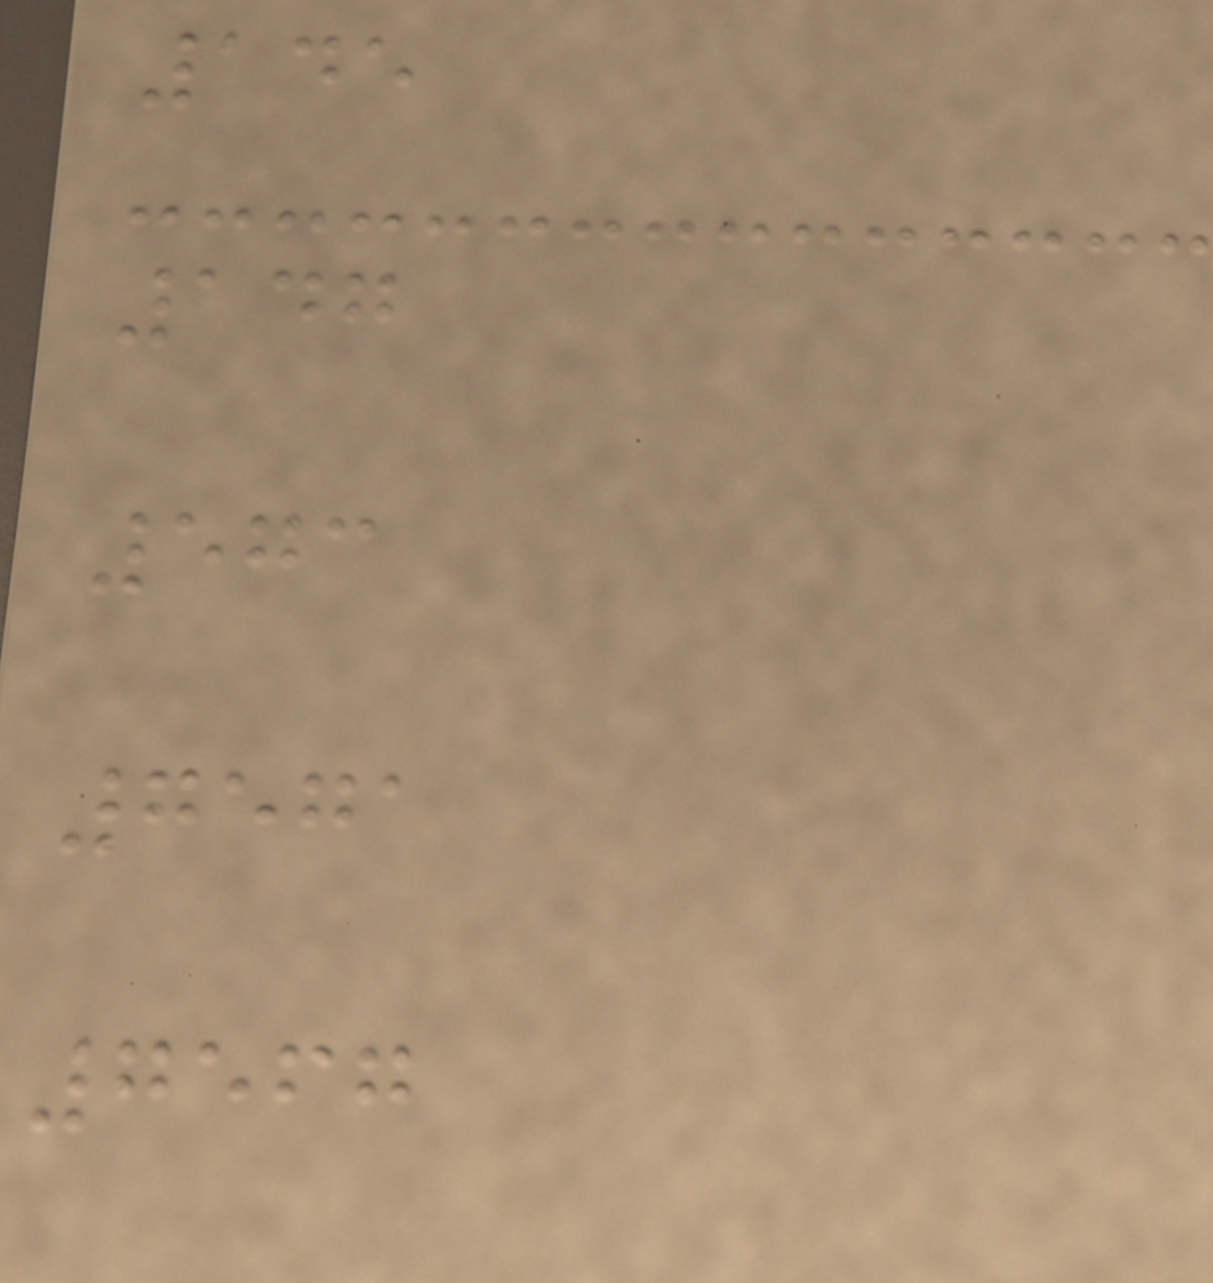145
147
573
7571
7567
